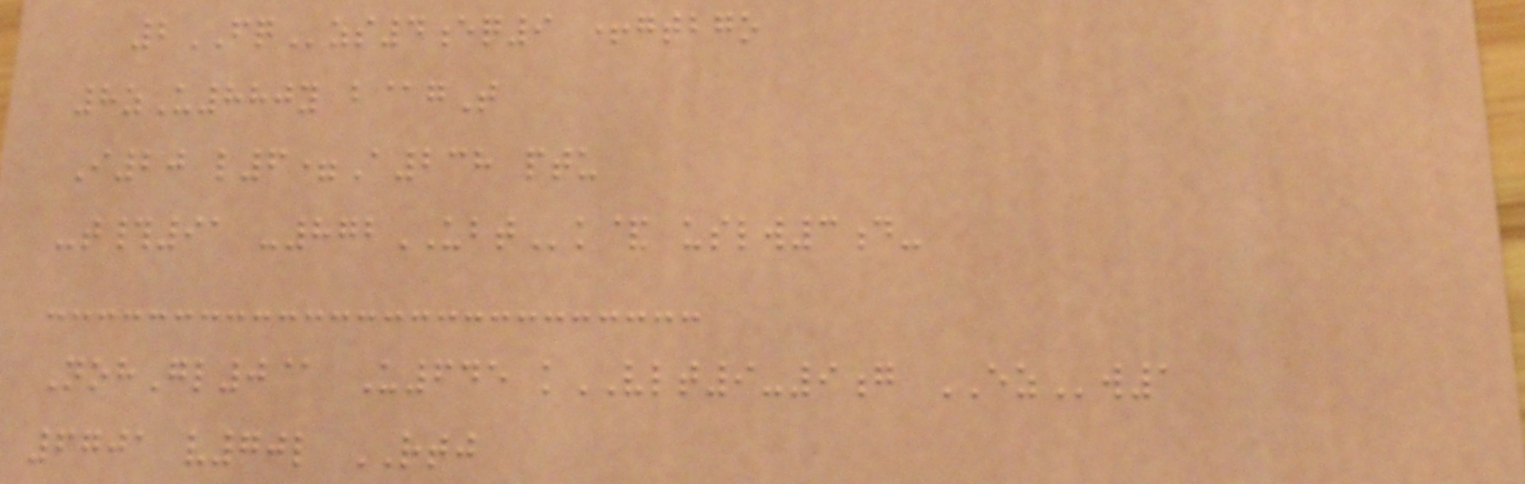2FQzs4eq9 +gtbgo
8zU880y b@gT
I20 l6=A238 ptu
-t#91 -872UBTk& uslw3d-
NohGl0@ U645 kVLT9-9g EZw1
6701 v70l RTJ
